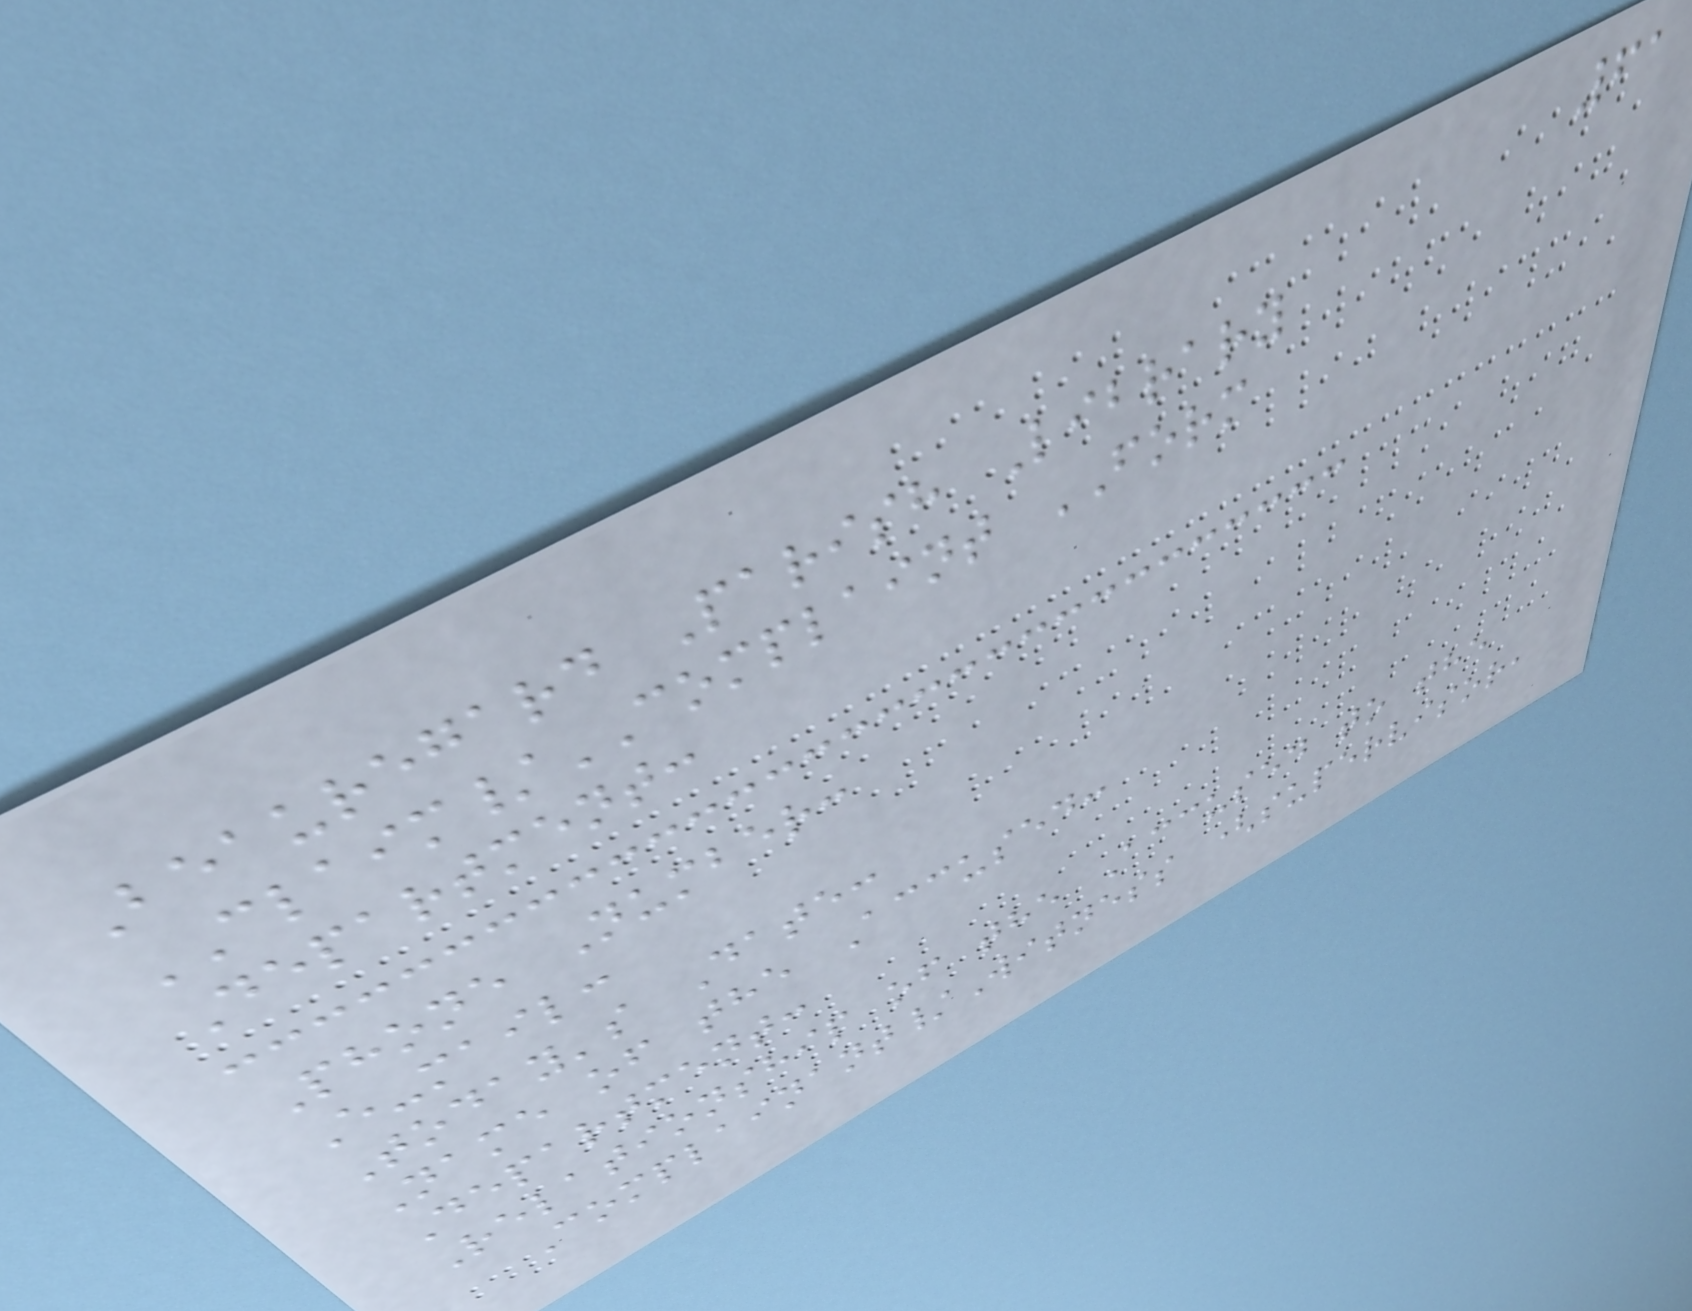61
Beauregard Parish Library
CLAIM/COMPLAINT FORM
Department:
Phone Number:
E-mail:
Today's Date:
Name of the Accused:
Department:
Relationship of the Accused to the
Complainant/Witness (supervisor,
